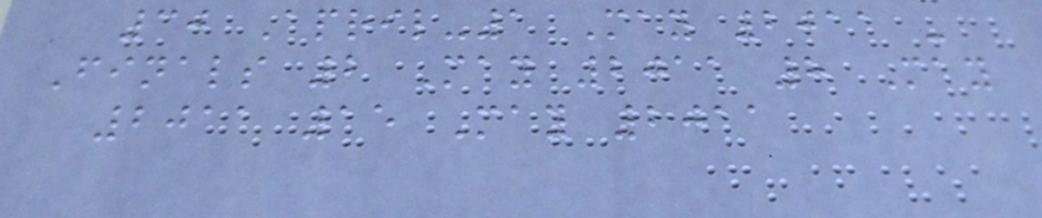30 April-1 May 2011 -
Finals 2 May 2011 8 May
2011 15 May 2011
